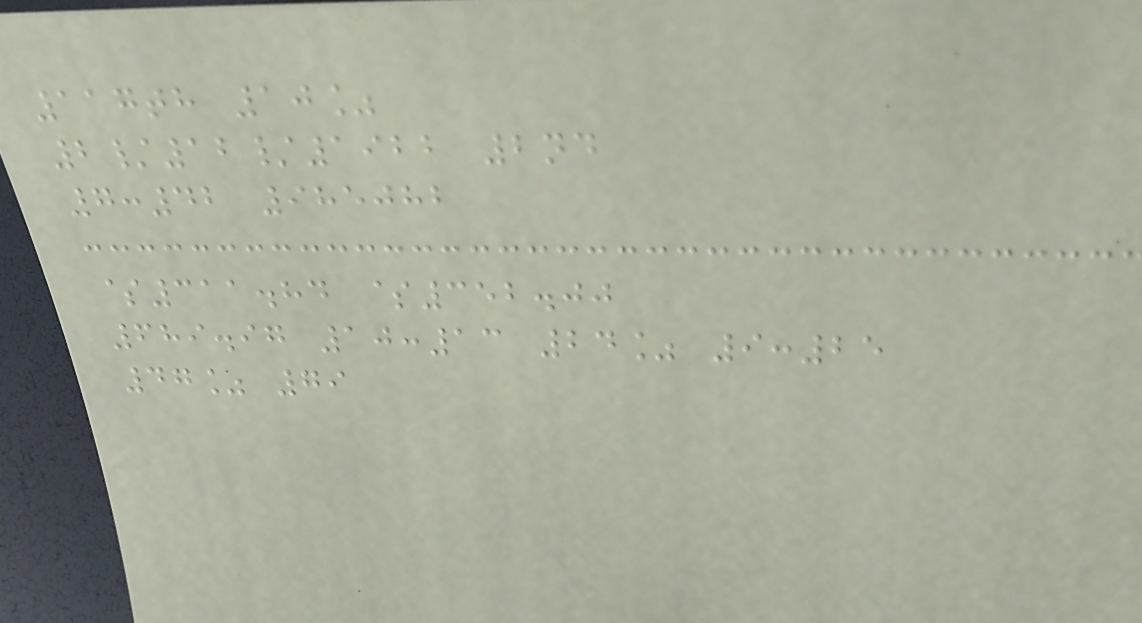117th 10%
2/12/1922 2nd
7:42 985082
$311.84 $352.00
689.97 10:13 24% 9:25
47% 79
